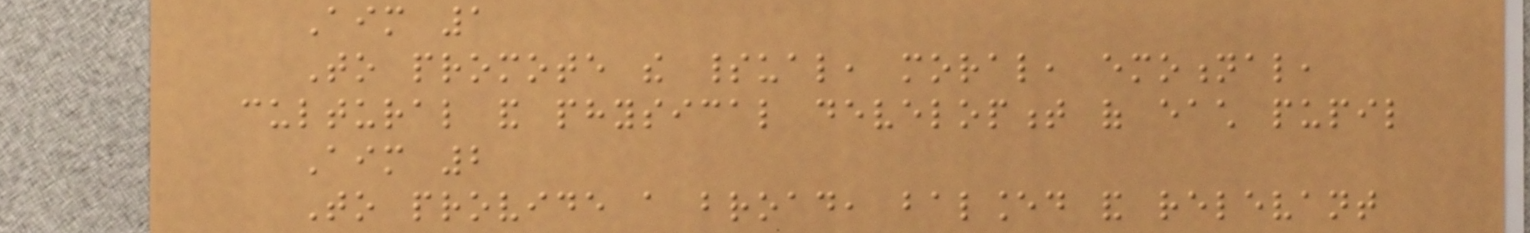Aim 1
To promote the spiritual, moral, emotional,
cultural and physical development of each pupil
Aim 2
To provide a broad, balanced and relevant
